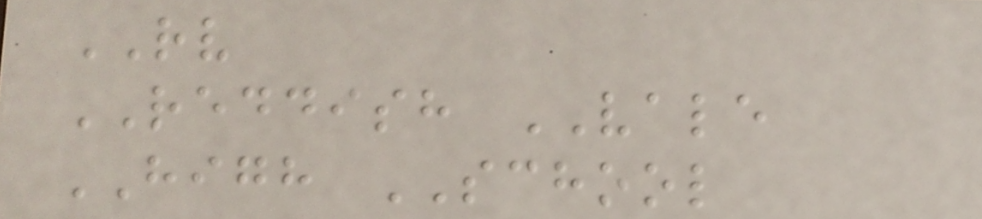RV
REDDISH VALE
HIGH SCHOOL
